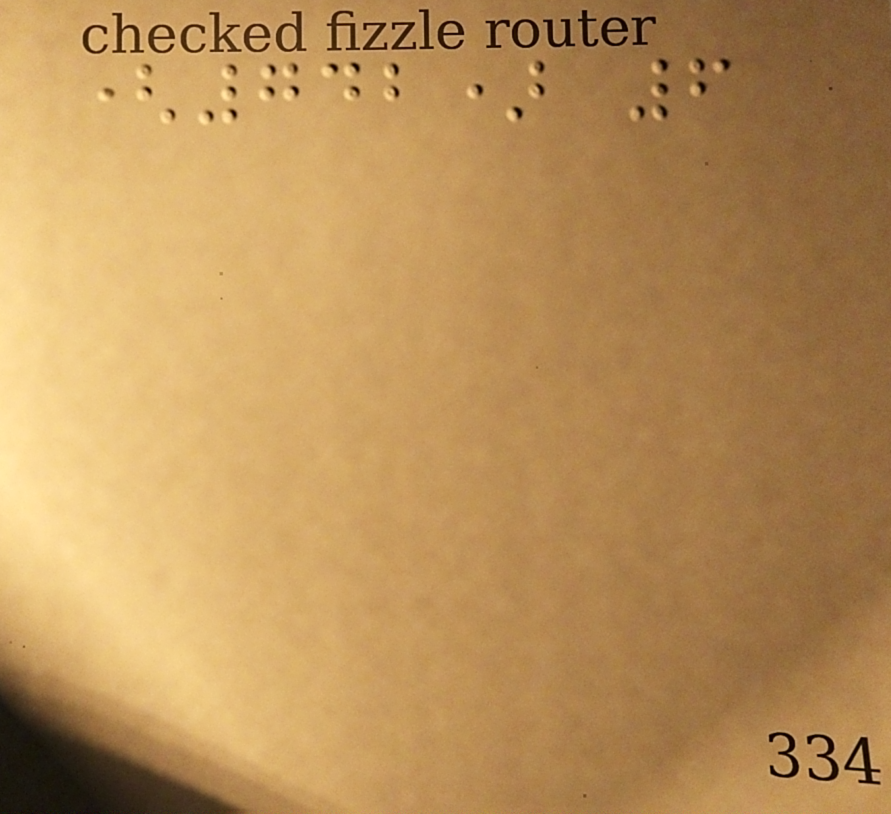(742) 6
